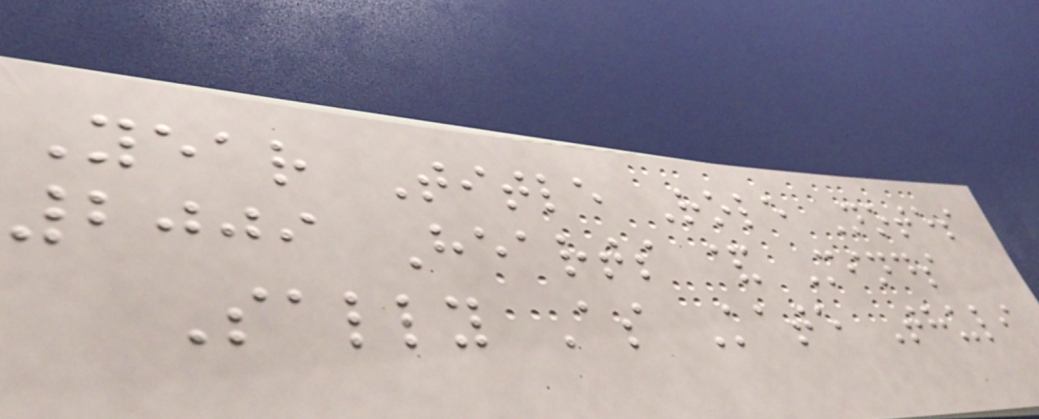Year Title Role Notes
2009 Hearts & Minds
Sally As Kate Thuli
